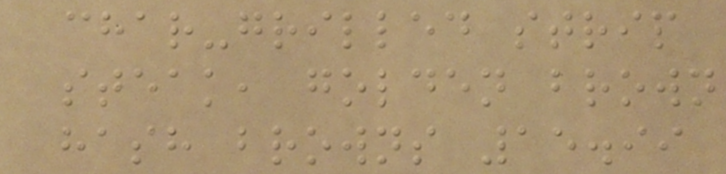char-grilled strip
steak, golden brown
hash browns 15.99
